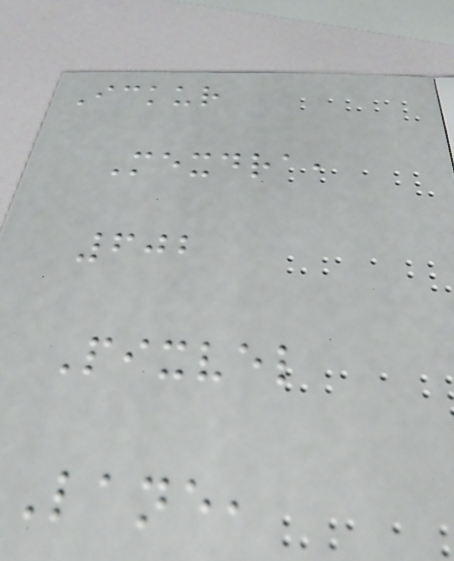Ickur
Mexdra,
602
Pixvel
Lane,
